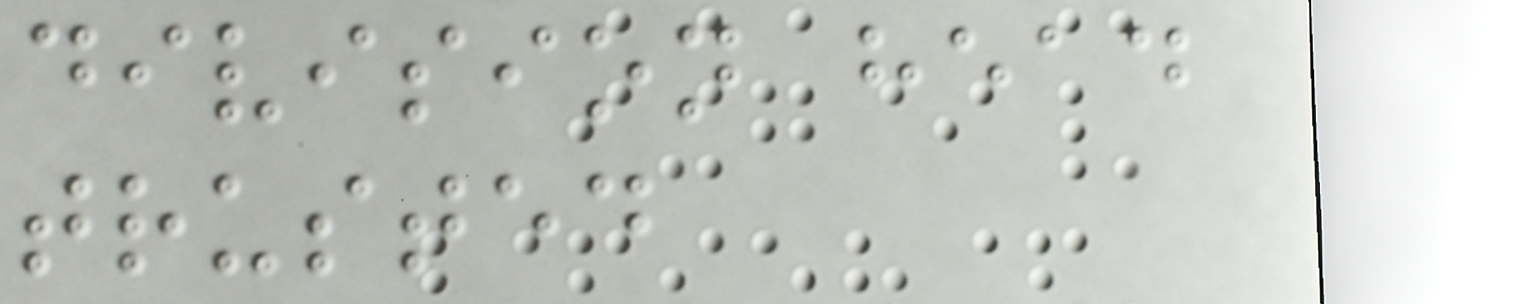division head
trusted
